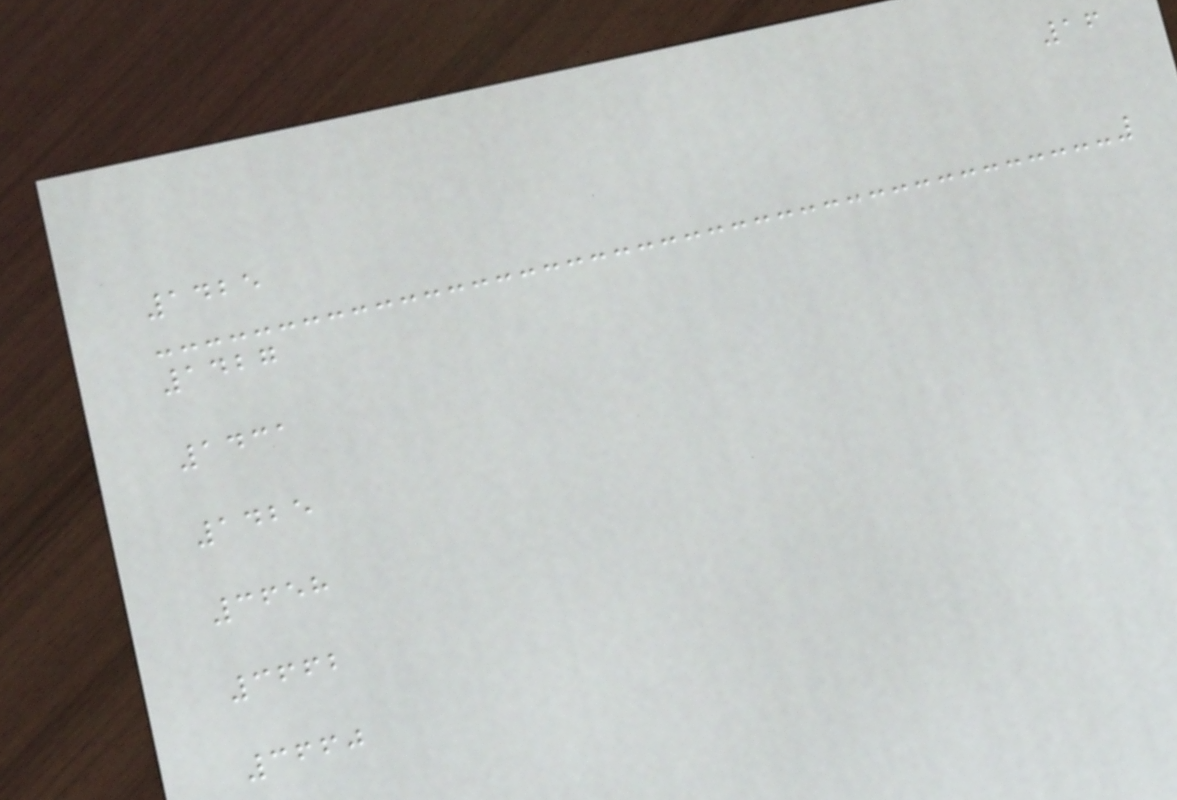16
1425
1427
1431
1425
3658
3662
3660
